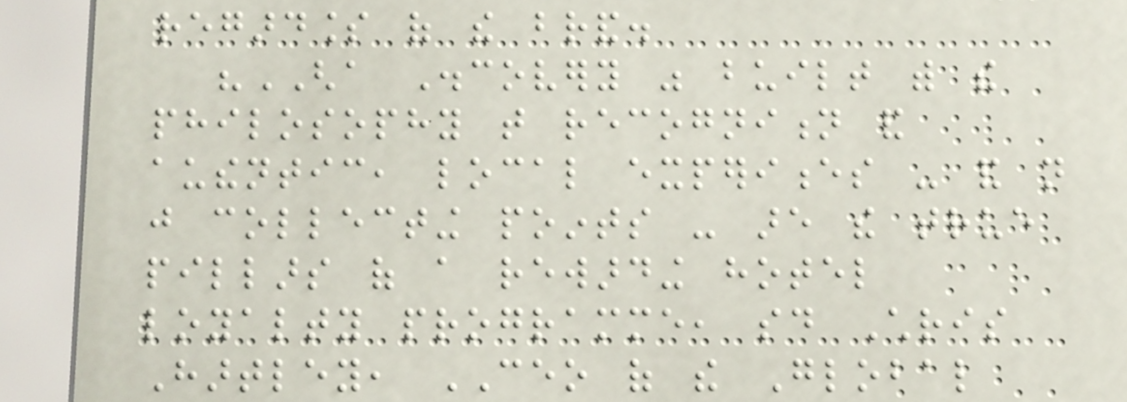regardless of the brand.
"GHA Discovery was built with the
philosophy that recognition and
authentic, local experiences - and not
just collecting points - are the true
pillars of a rewarding hotel
loyalty programme, said Chris
Hartley, CEO of the Global
